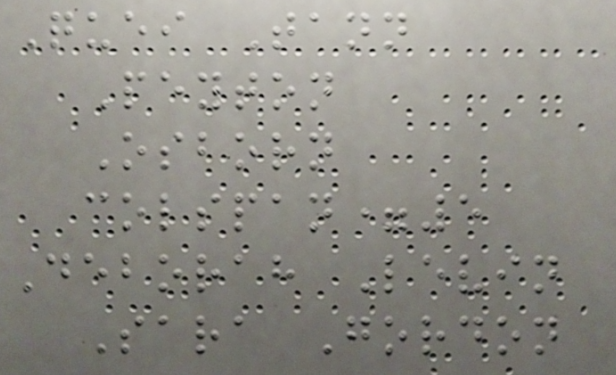Quei Tann
Peyton
Osborn
colspan=5
Deborah Levin
Sara Gordon
